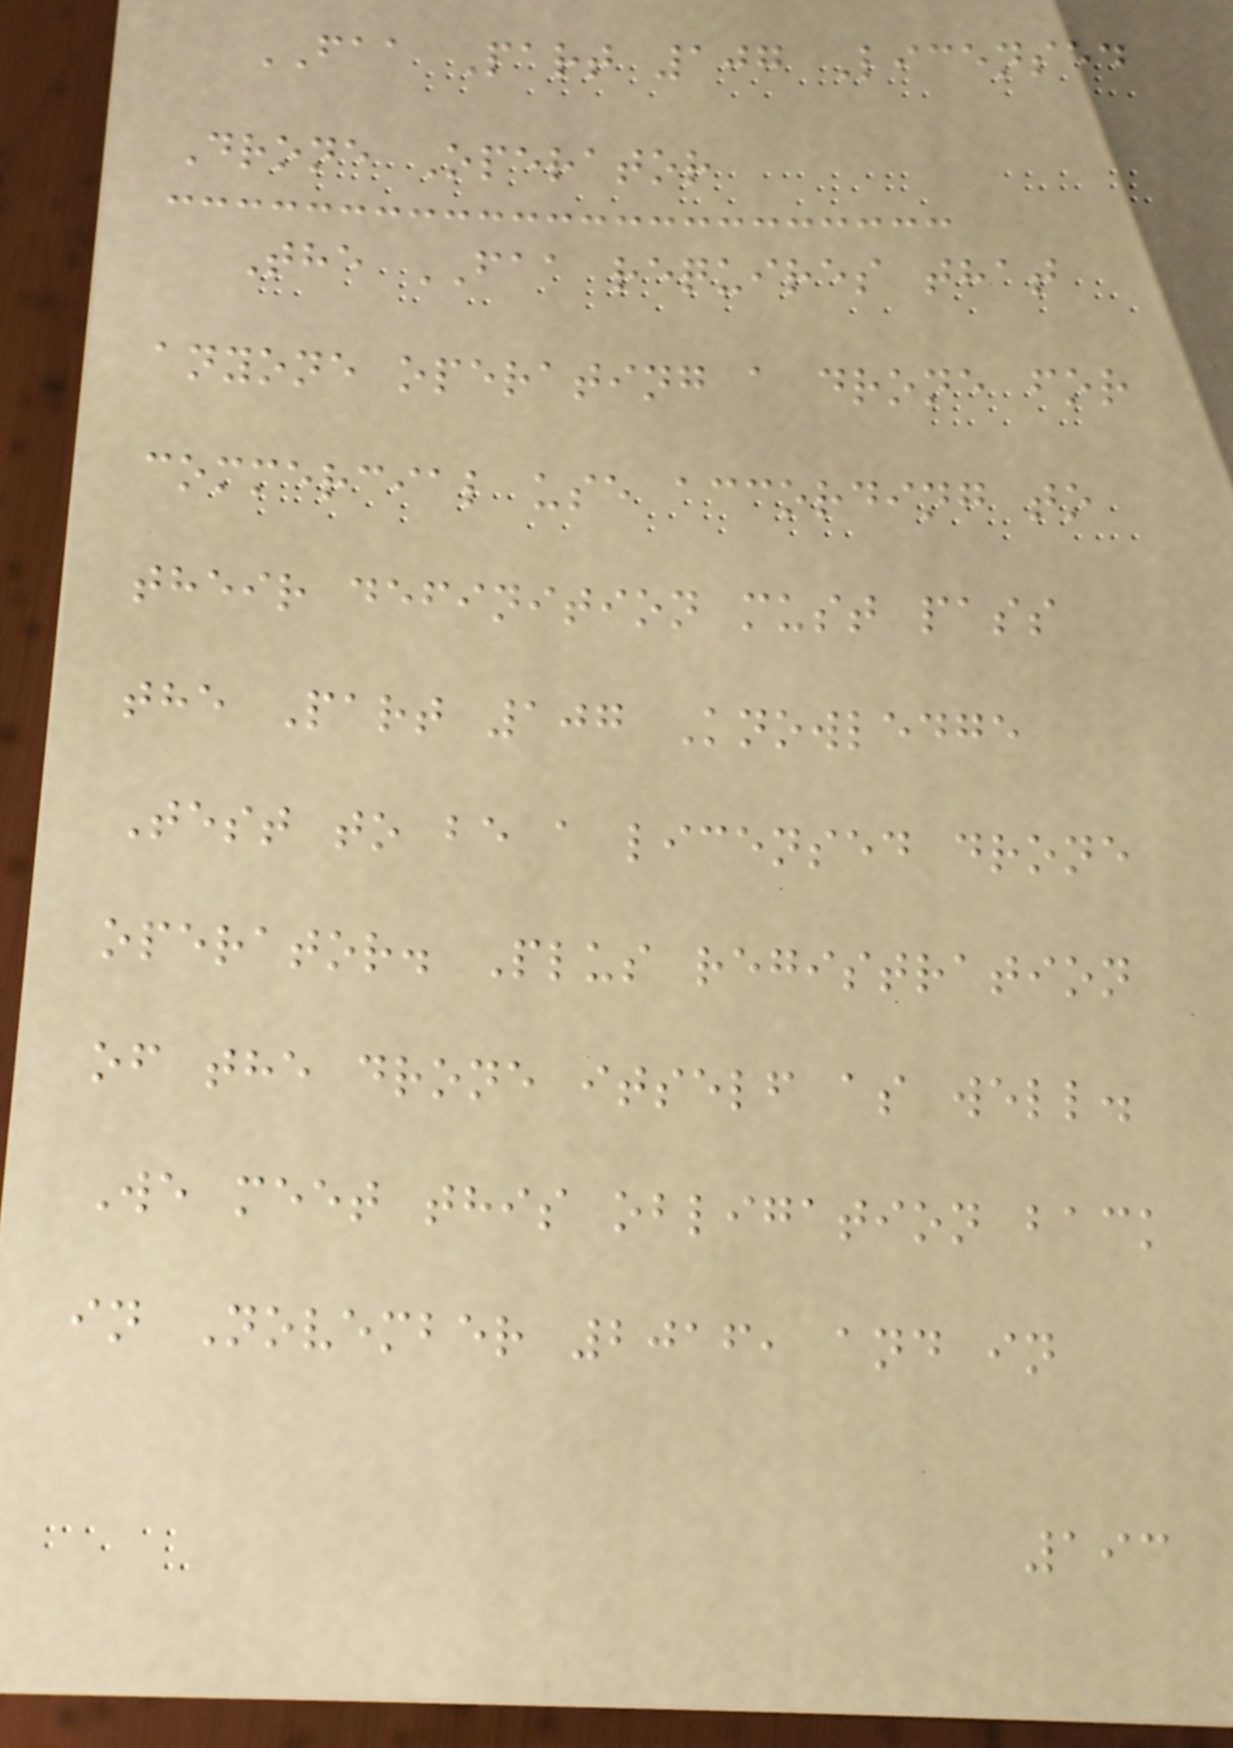FAA Part 107 Licensed
Drone Operator
The FAA requires that
anyone operating a drone for
commercial use according to
their definition must pass
the Part 107 Knowledge
Test to be a licensed drone
operator. Plus registration
of the drone itself as well.
We meet this obligation back
in November 2016, and in
193
